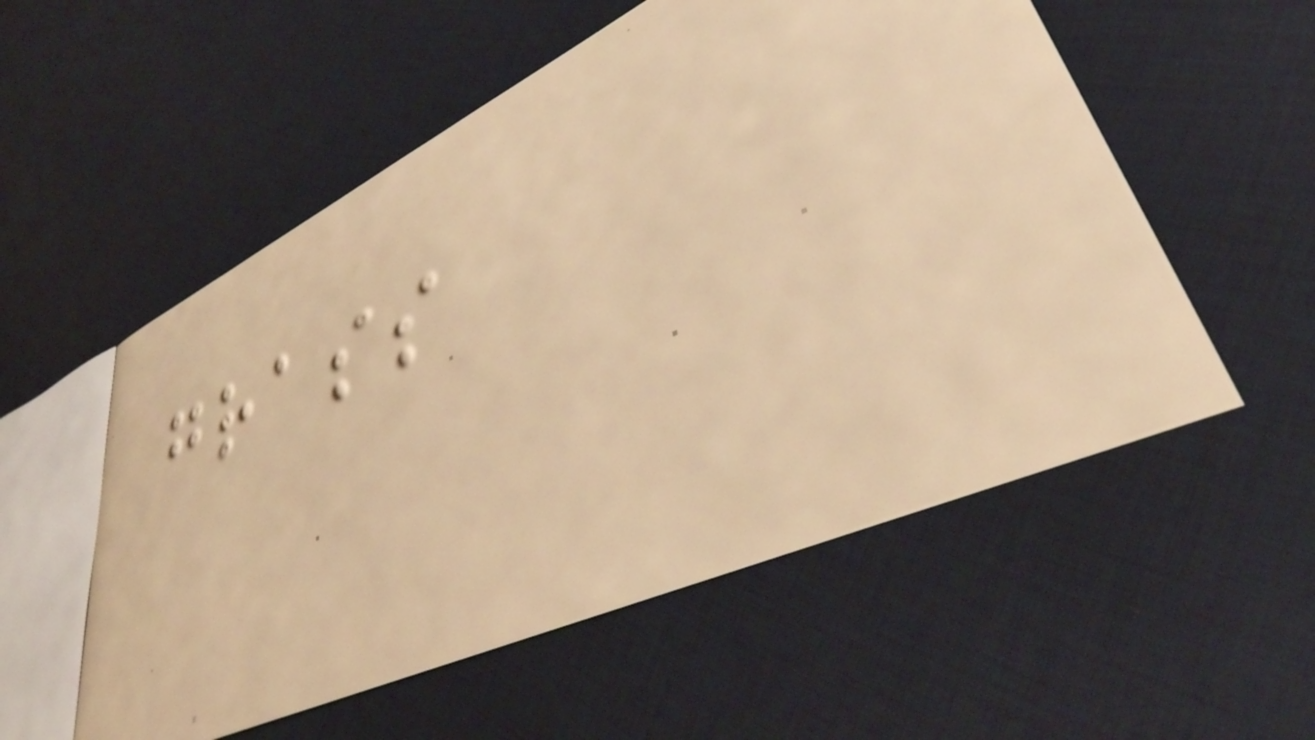grass
